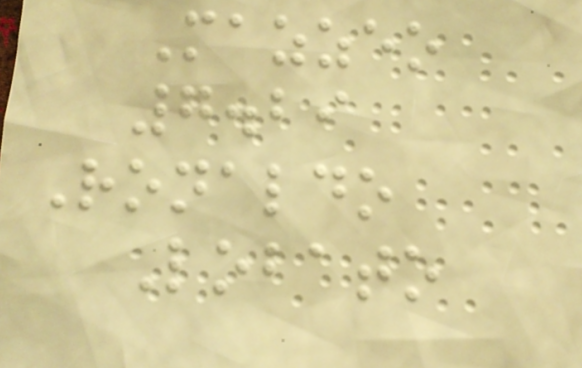Mazzeo
7.29
Ronaldo
Lobato
